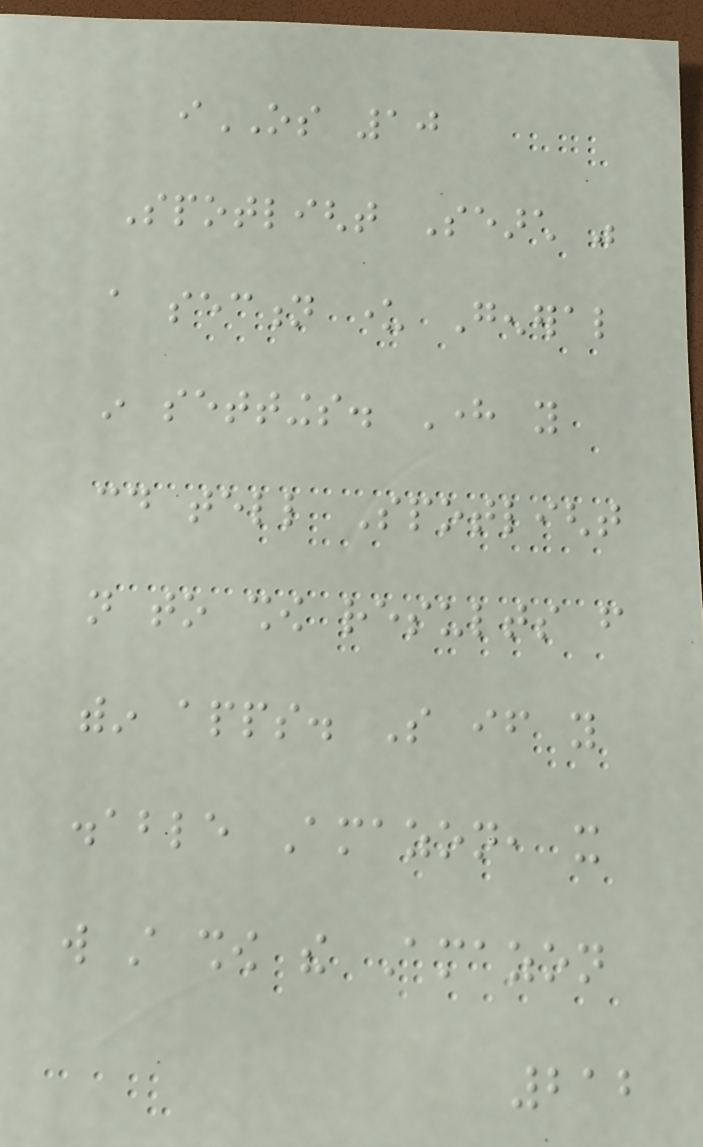iOS 10
Spotlight Search was
a section under General
in settings. Here you
could tell Spotlight
not to show results from
within apps. So if you
disable Amazon, it
will still show the Amazon
212
